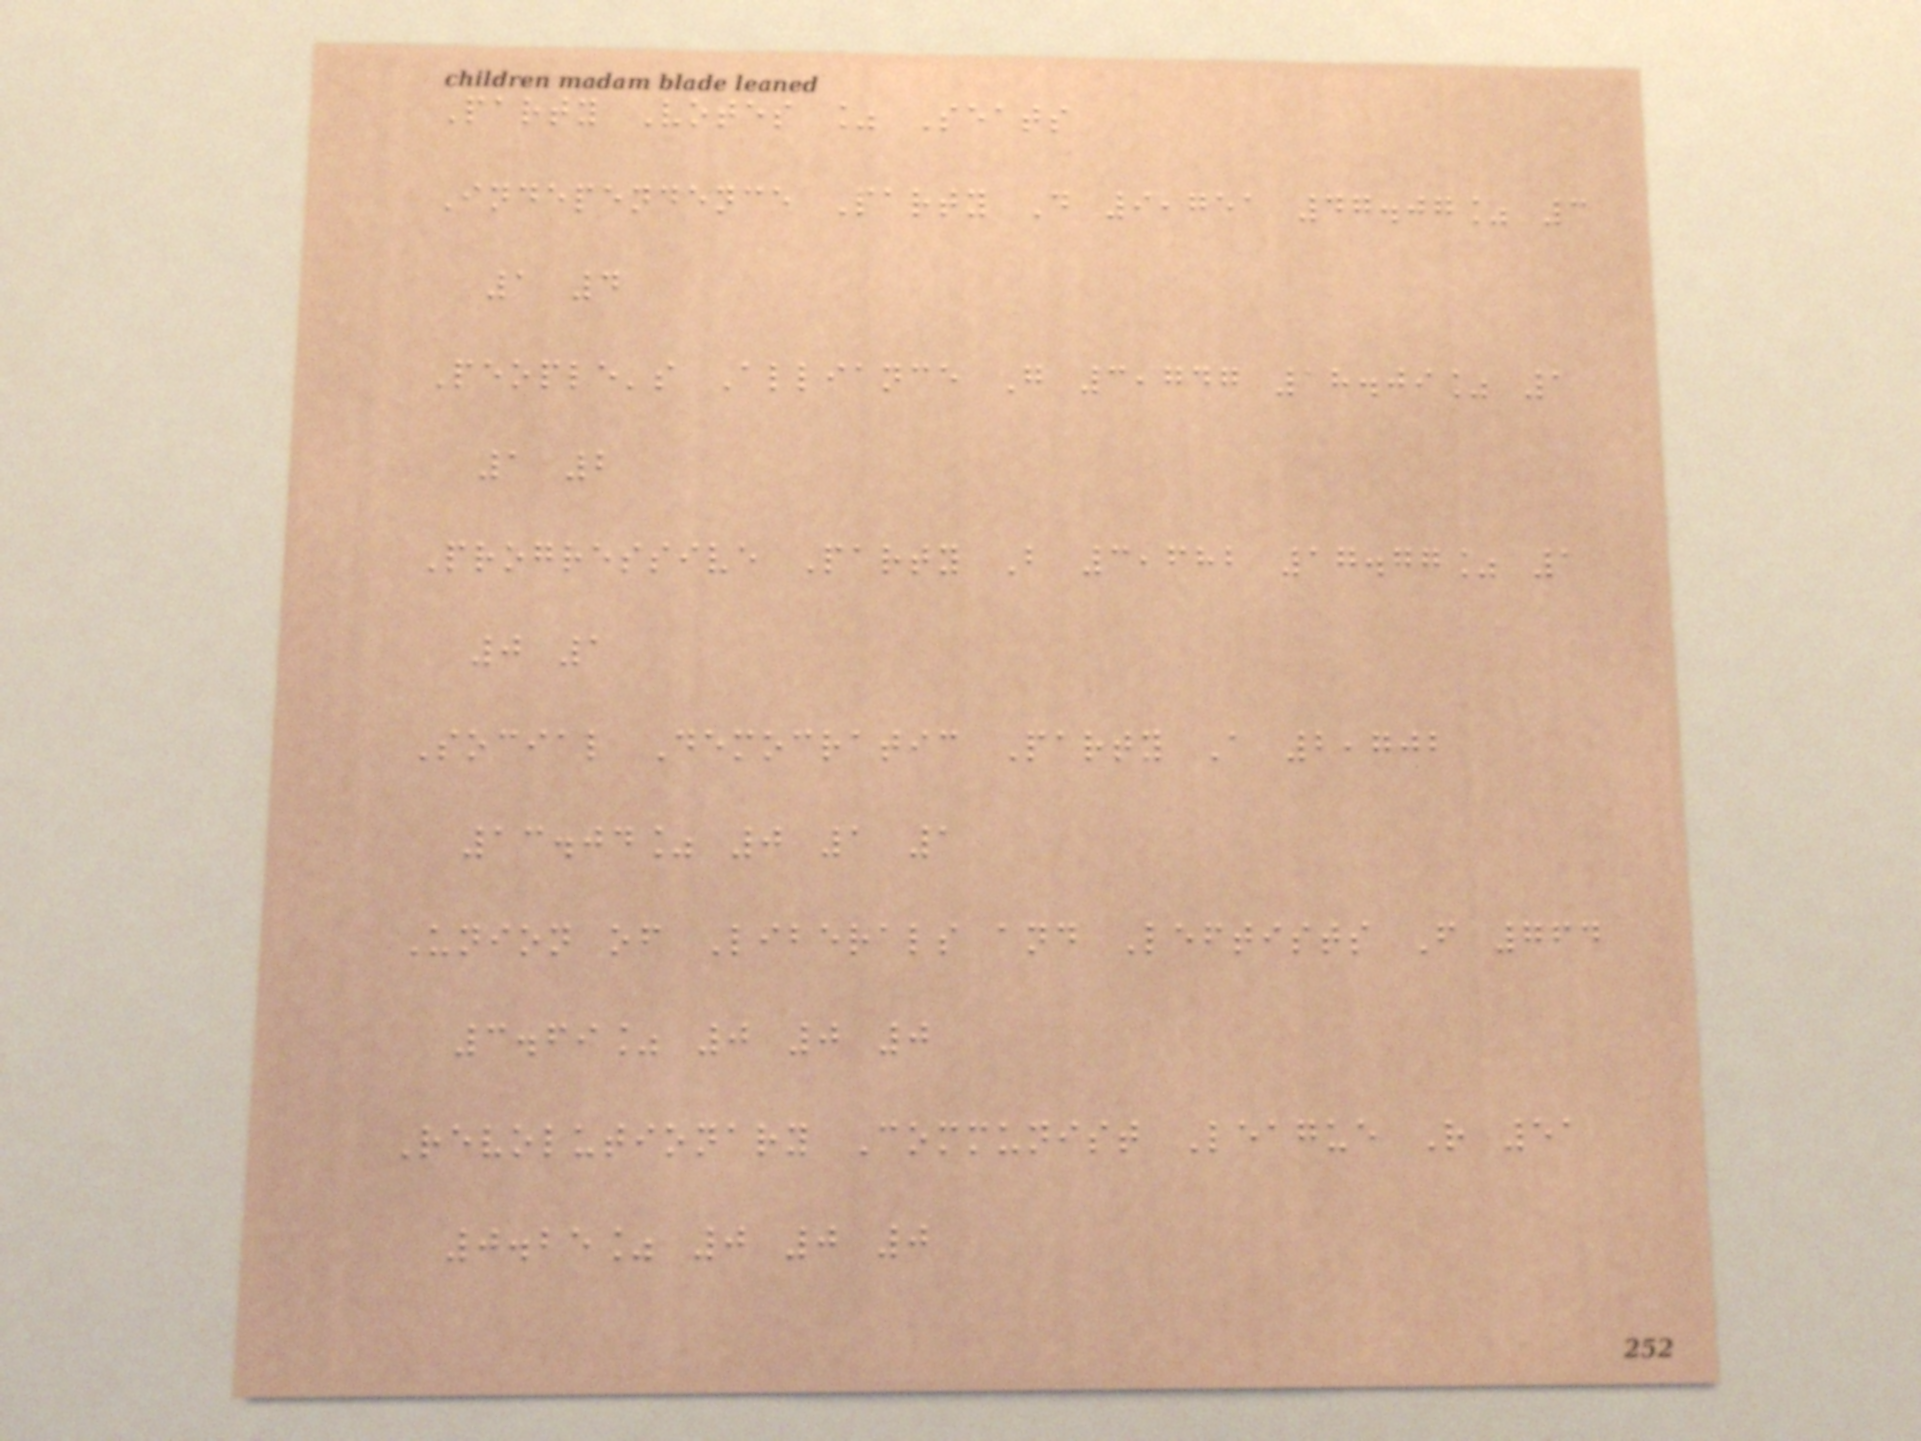Party Votes % Seats
Independence Party D 9,751 47.07% 3
1 4
People's Alliance G 3,747 18.09% 1
1 2
Progressive Party B 3,682 17.77% 1
0 1
Social Democratic Party A 2,702
13.04% 0 1 1
Union of Liberals and Leftists F 764
3.69% 0 0 0
Revolutionary Communist League R 51
0.25% 0 0 0
